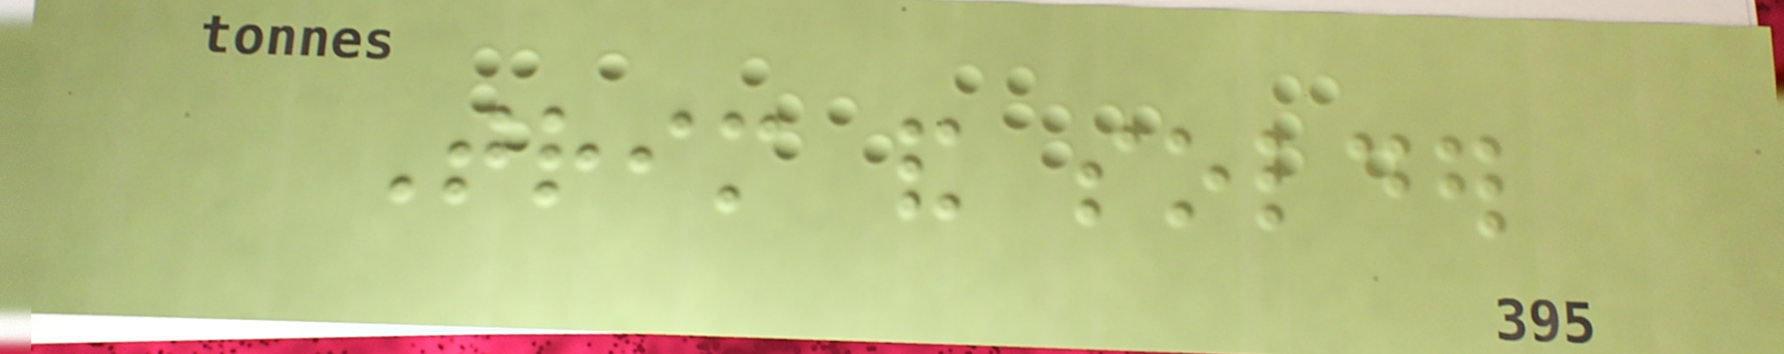Trim and solder
